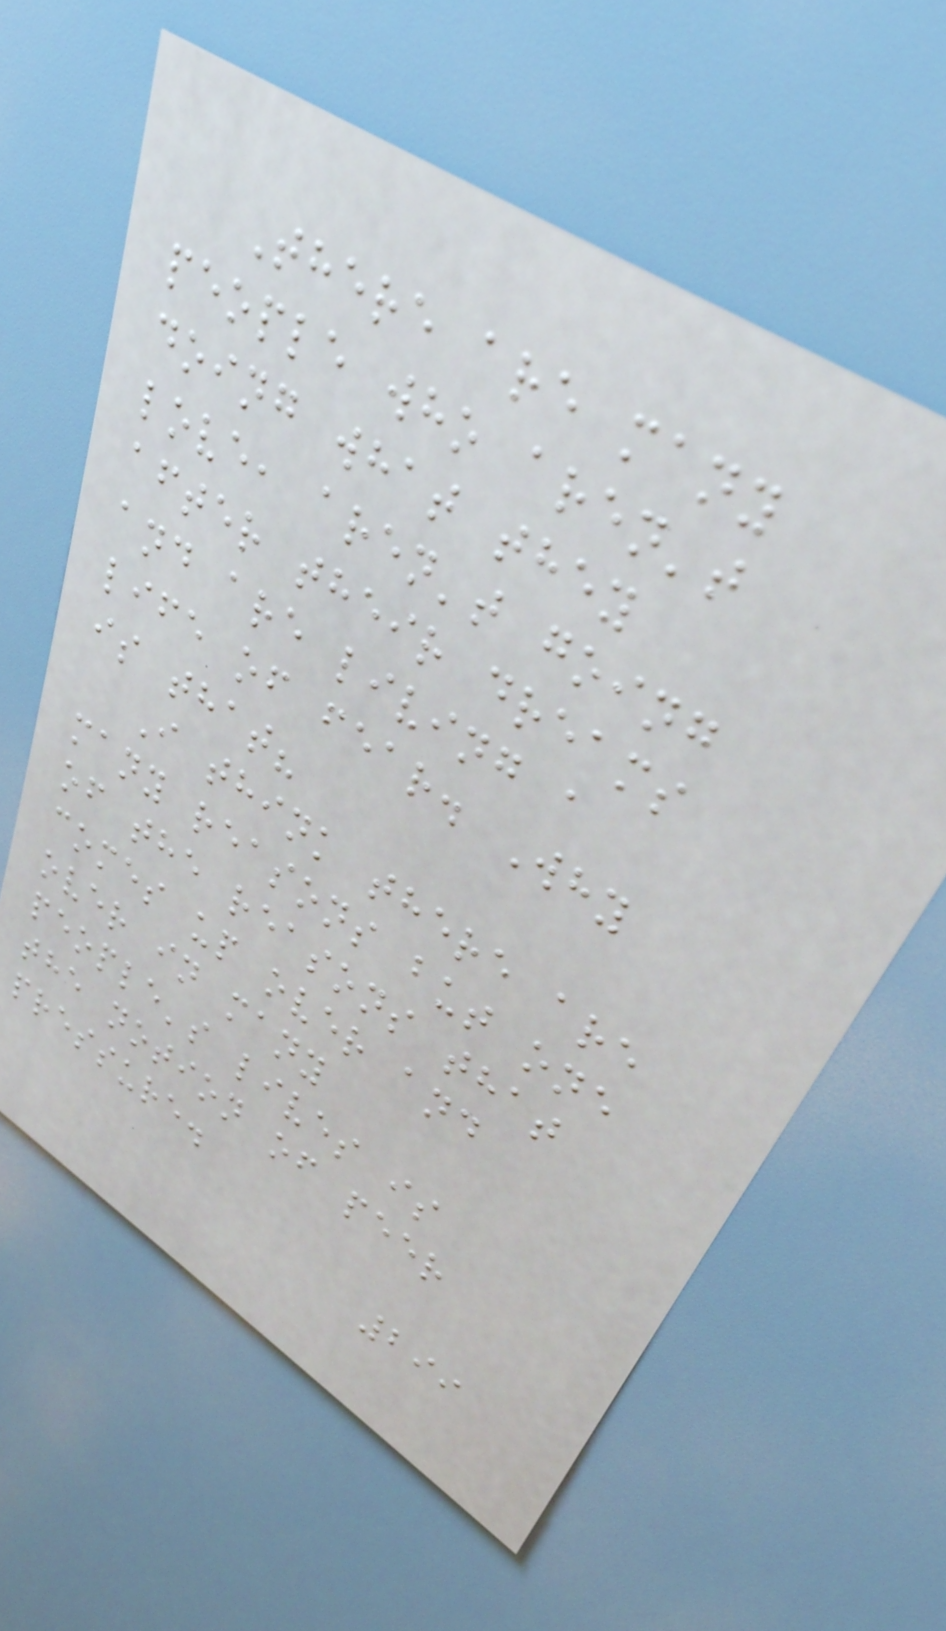There are many
people who aren't
doing what they
love, aren't going
after their dreams
and are living a
life of fear. Why
is that?
I think there are
many reasons but one
of the reasons that
comes up over and
over in many
people's lives is
the notion of peer
pressure.
299
